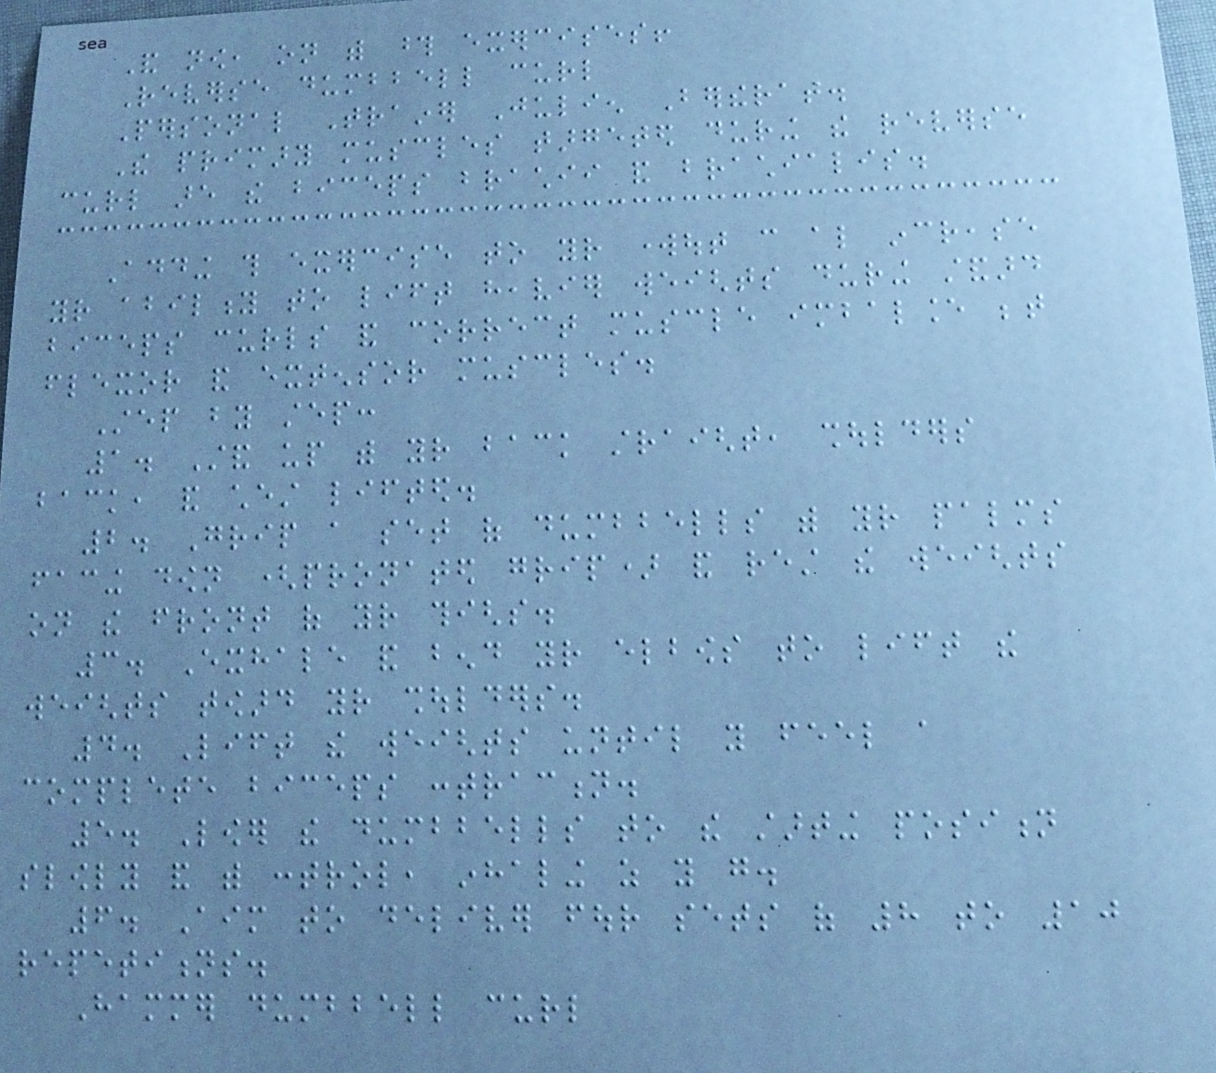And now, on with those exercises!
Reverse dumbbell curl
Personal Trainer Julien Bertherat.
The primary muscles targeted during the reverse
curl are the biceps brachii and brachialis.
Adding this exercise to your workout can also increase
your ability to lift heavier weights during standard
biceps curls and correct muscle imbalance between
flexor and extensor muscles.
Step by step:
1. Stand up with your back straight, shoulders
back, and chest lifted.
2. Grip a set of dumbbells with your palms
facing down (pronated grip) and rest the weights
on the front of your thighs.
3. Exhale and bend your elbows to lift the
weights toward your shoulders.
4. Lift the weights until you feel a
complete biceps contraction.
5. Lower the dumbbells to the starting position
slowly and with control, inhaling as you go.
6. Aim to deliver four sets of 8 to 10
repetitions.
Hammer dumbbell curl
